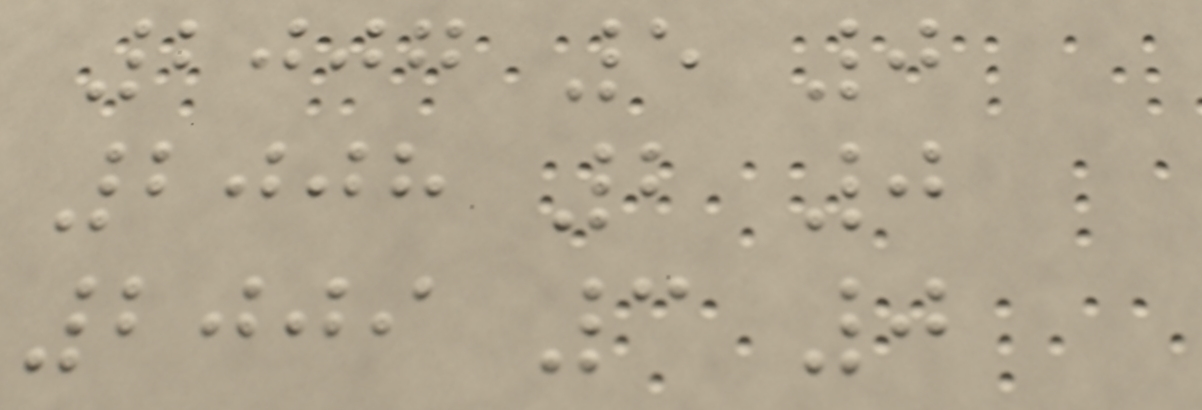2007 5 0
2008 2 0
2009 3 0
